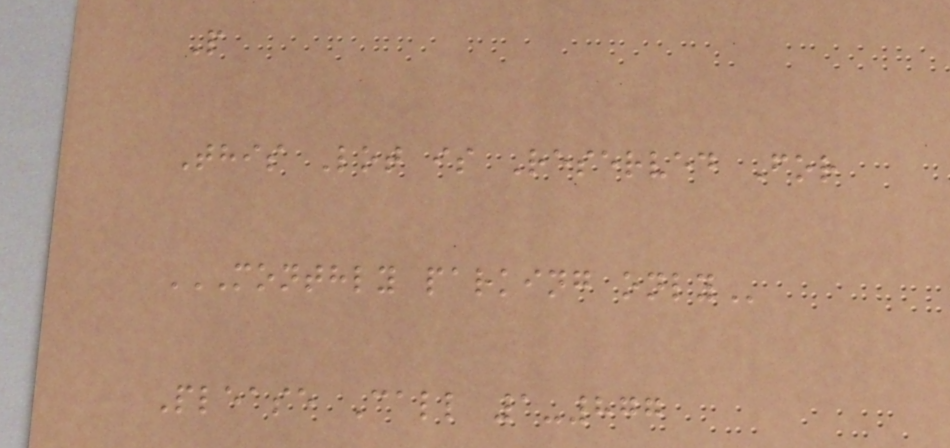P
This Lot is Reserved For
MONTHLY PARKING ONLY
Please Call 1-877
